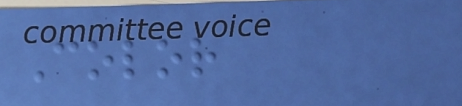Color
